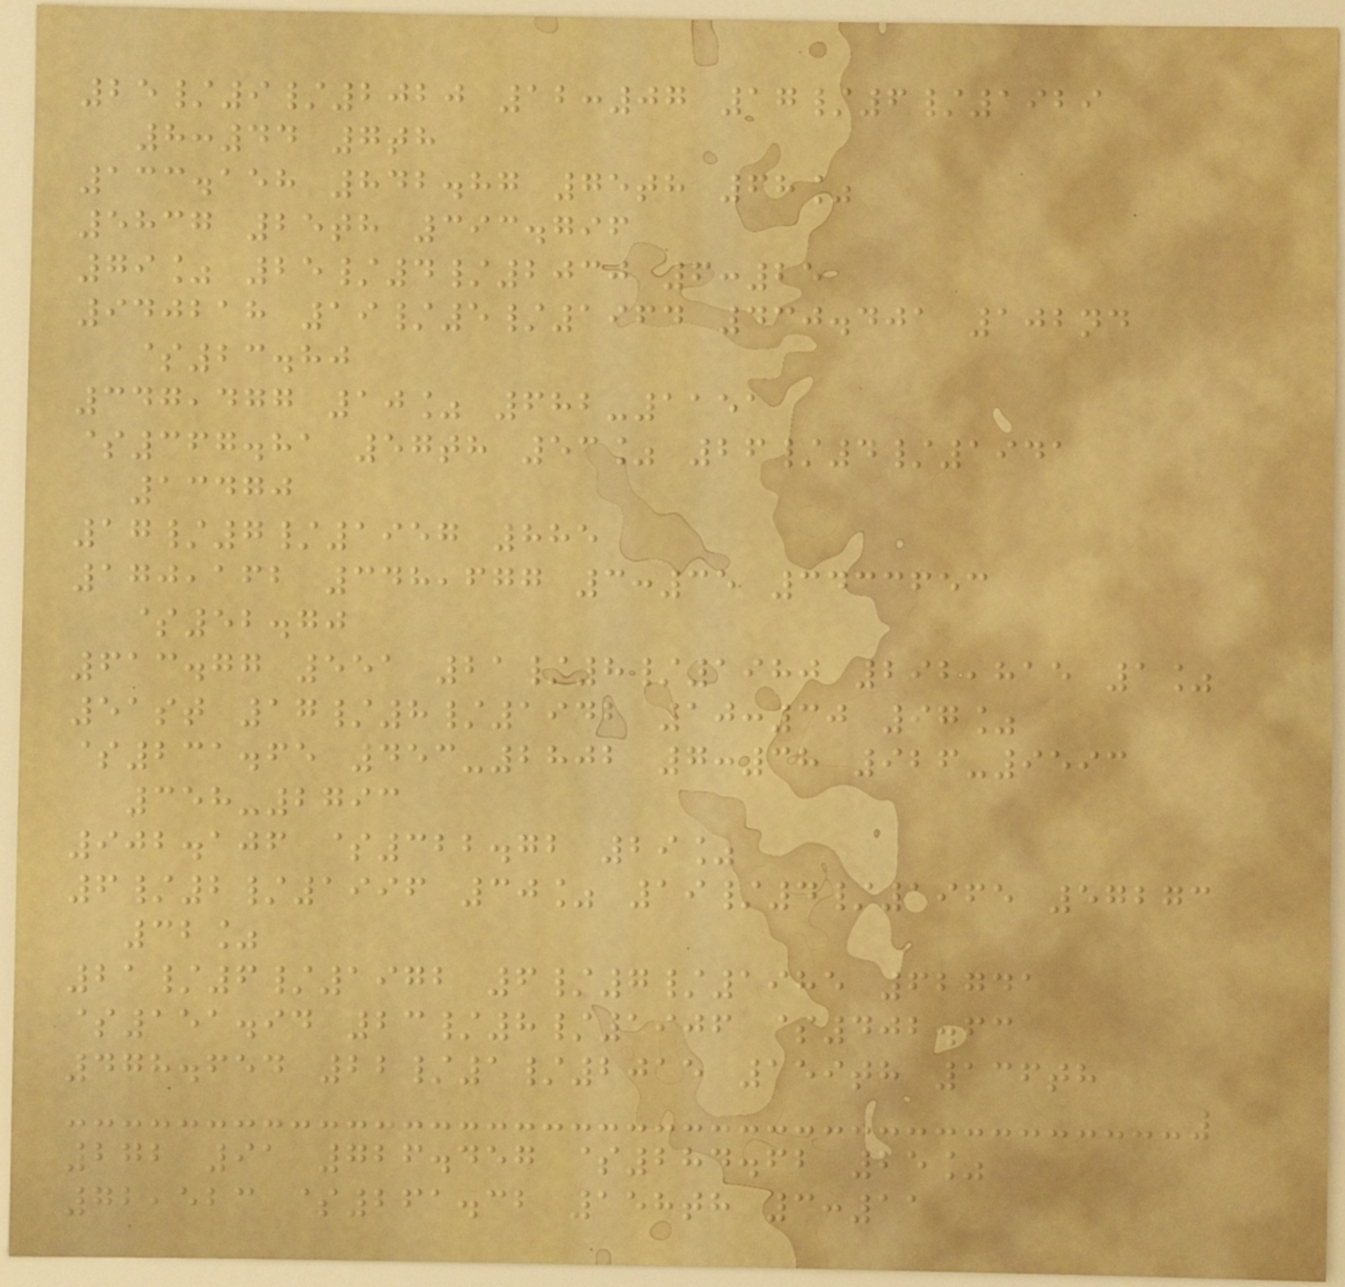25/9/2020 12:07 17/6/1929
8:44 7th
133.158 842.87 75th 68%
5837 25th 393.796
79% 25/4/2030 6:25
940218 19/5/1964 430.401 102nd
$23.80
347,477 10% 682-1151
$367.81 57th 53% 26/4/1941
13470
17/7/1957 885
170,162 348,677 3:35 3433653
$52.70
613.77 551 21/8/1980 292,815 1%
51st 17/8/1942 10:30 97%
$231.65 453-2802 7:38 926-9593
358-2793
902.106 $322.72 29%
6/2/1996 30% 19/4/1965 57273
32%
21/6/1972 6/7/1985 62741
$151.94 23/8/1906 $402.63
478.654 22/1/2015 159th 136th
272 91 726.457 $284.62 25%
72,523 $261.32 158th 3:11
